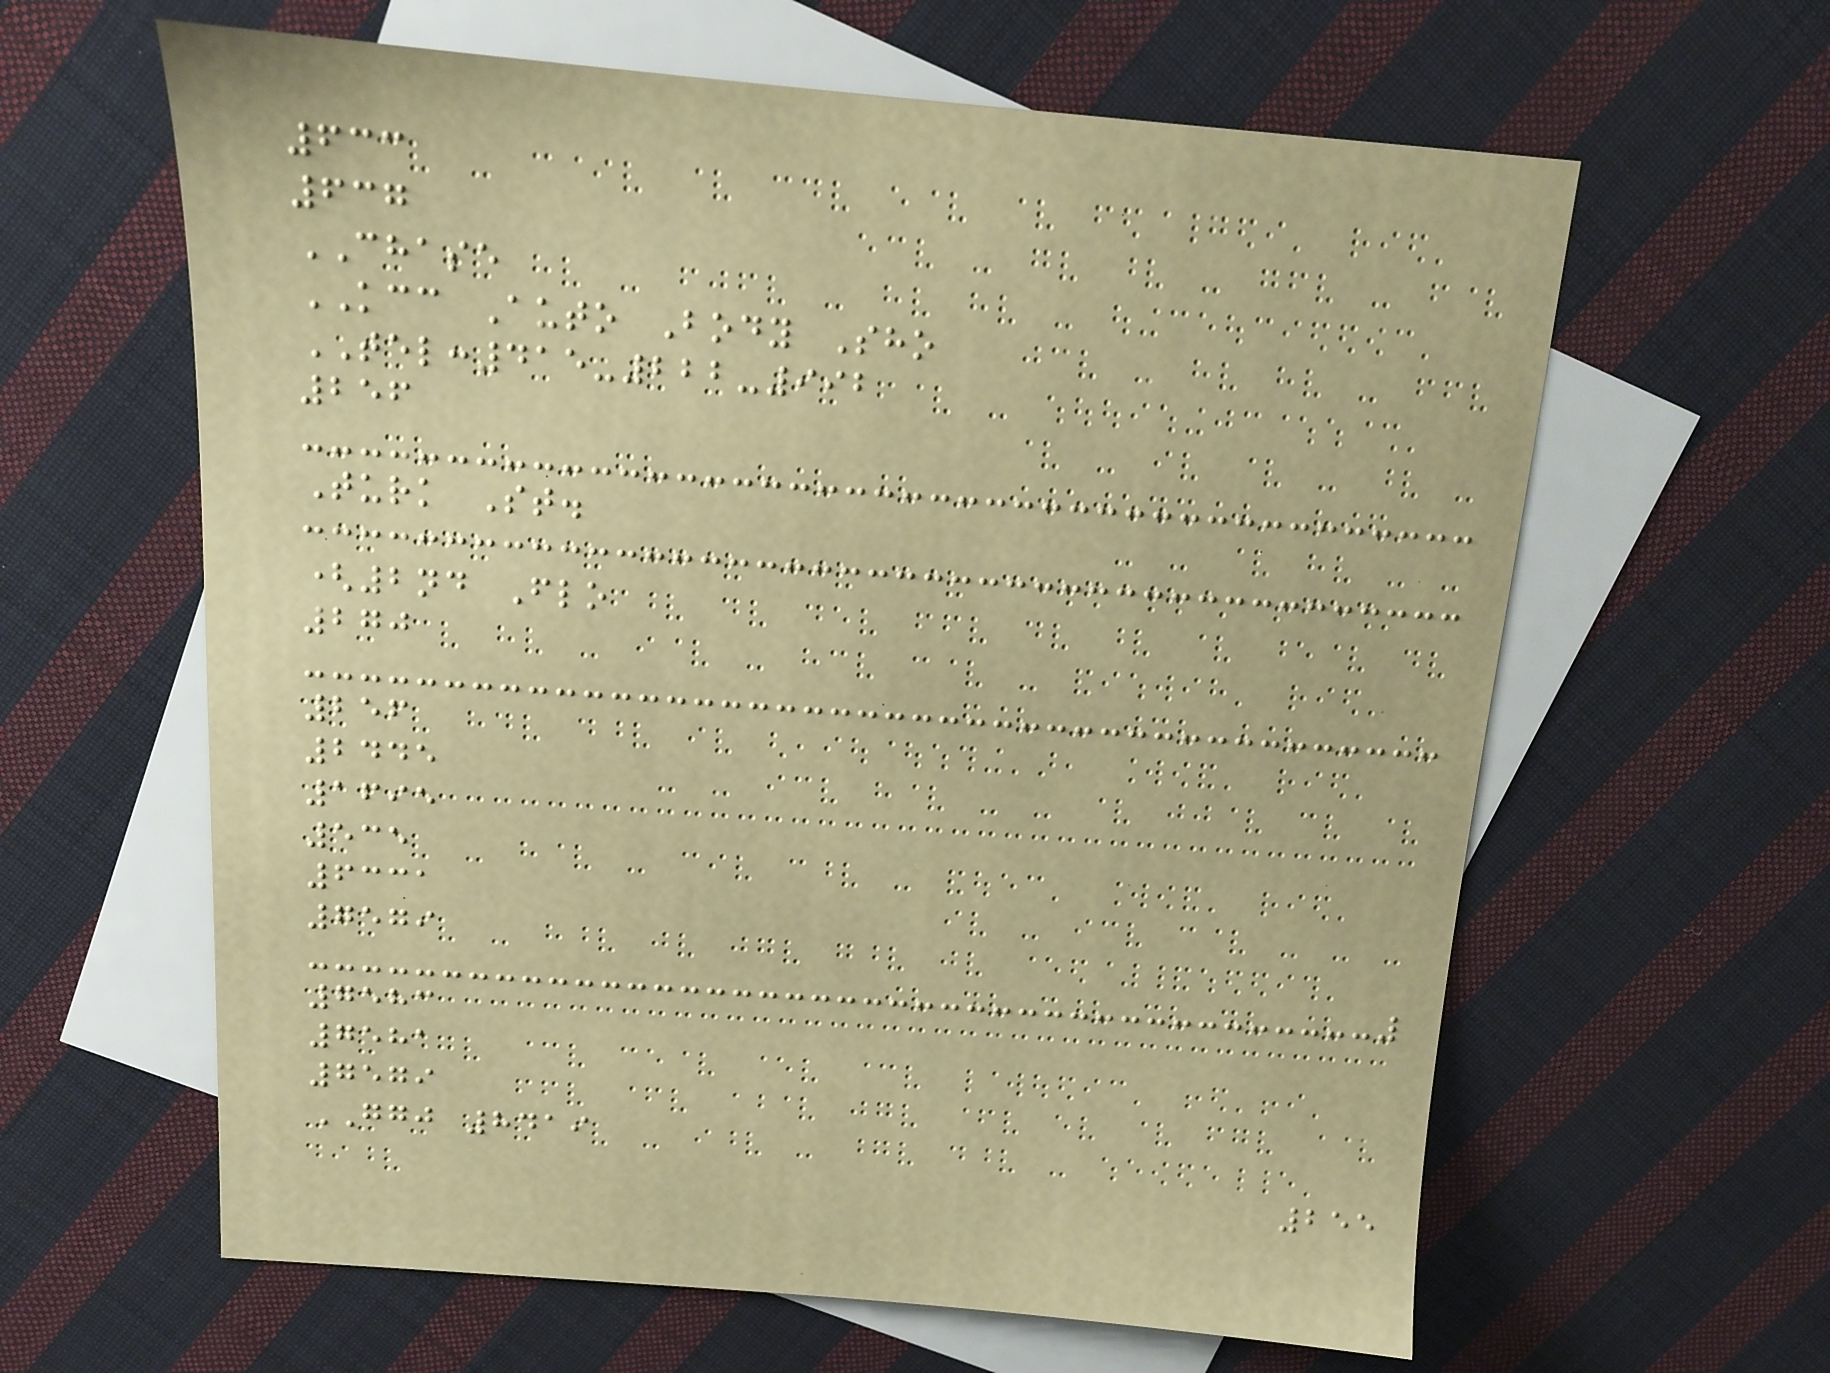633
637
CHASE
KCC Auto Body Sho
TEL:415-222-992
256
Turk St.
(2nd Flo
270
256
2445
1695
535
6331
7579
7583
7581
7579
GGJ 8419
255
